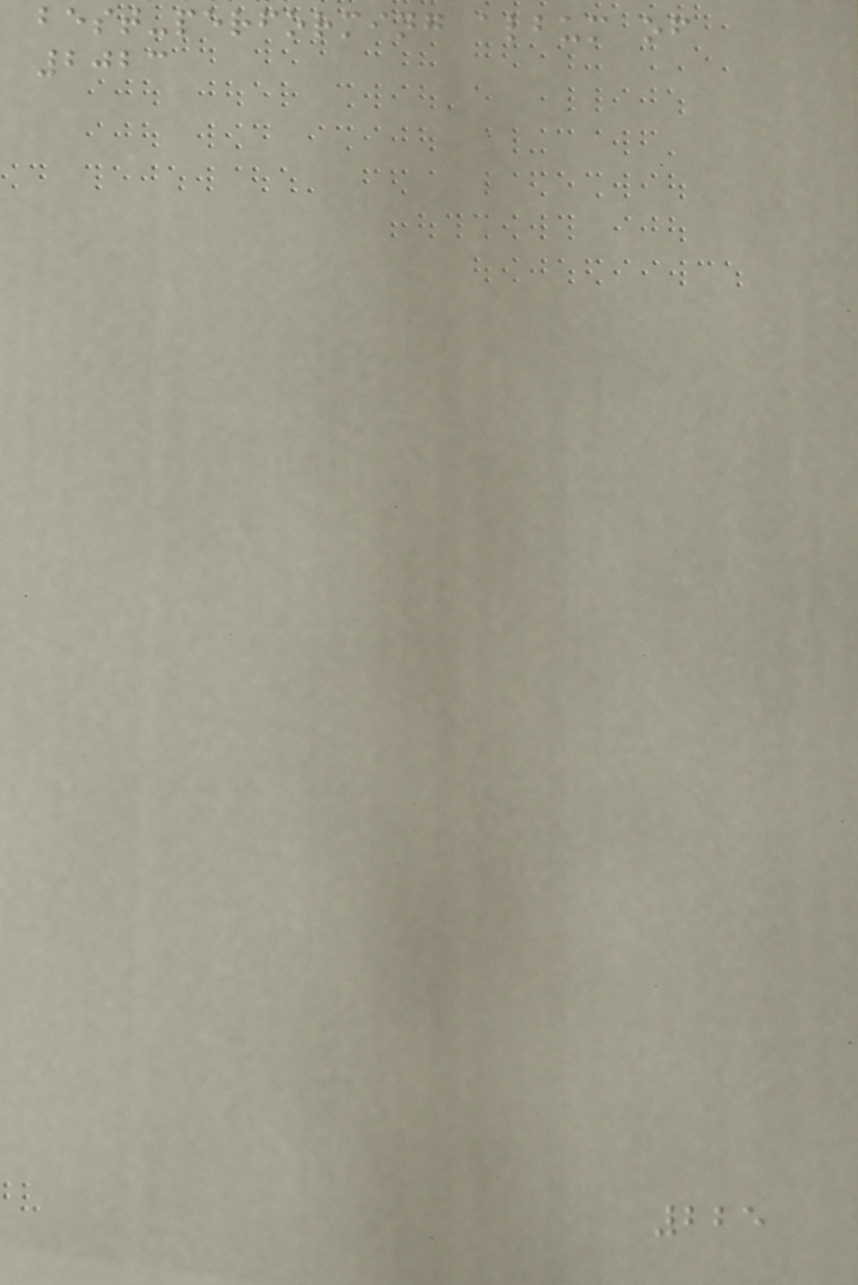best-performing album of
2023
225
